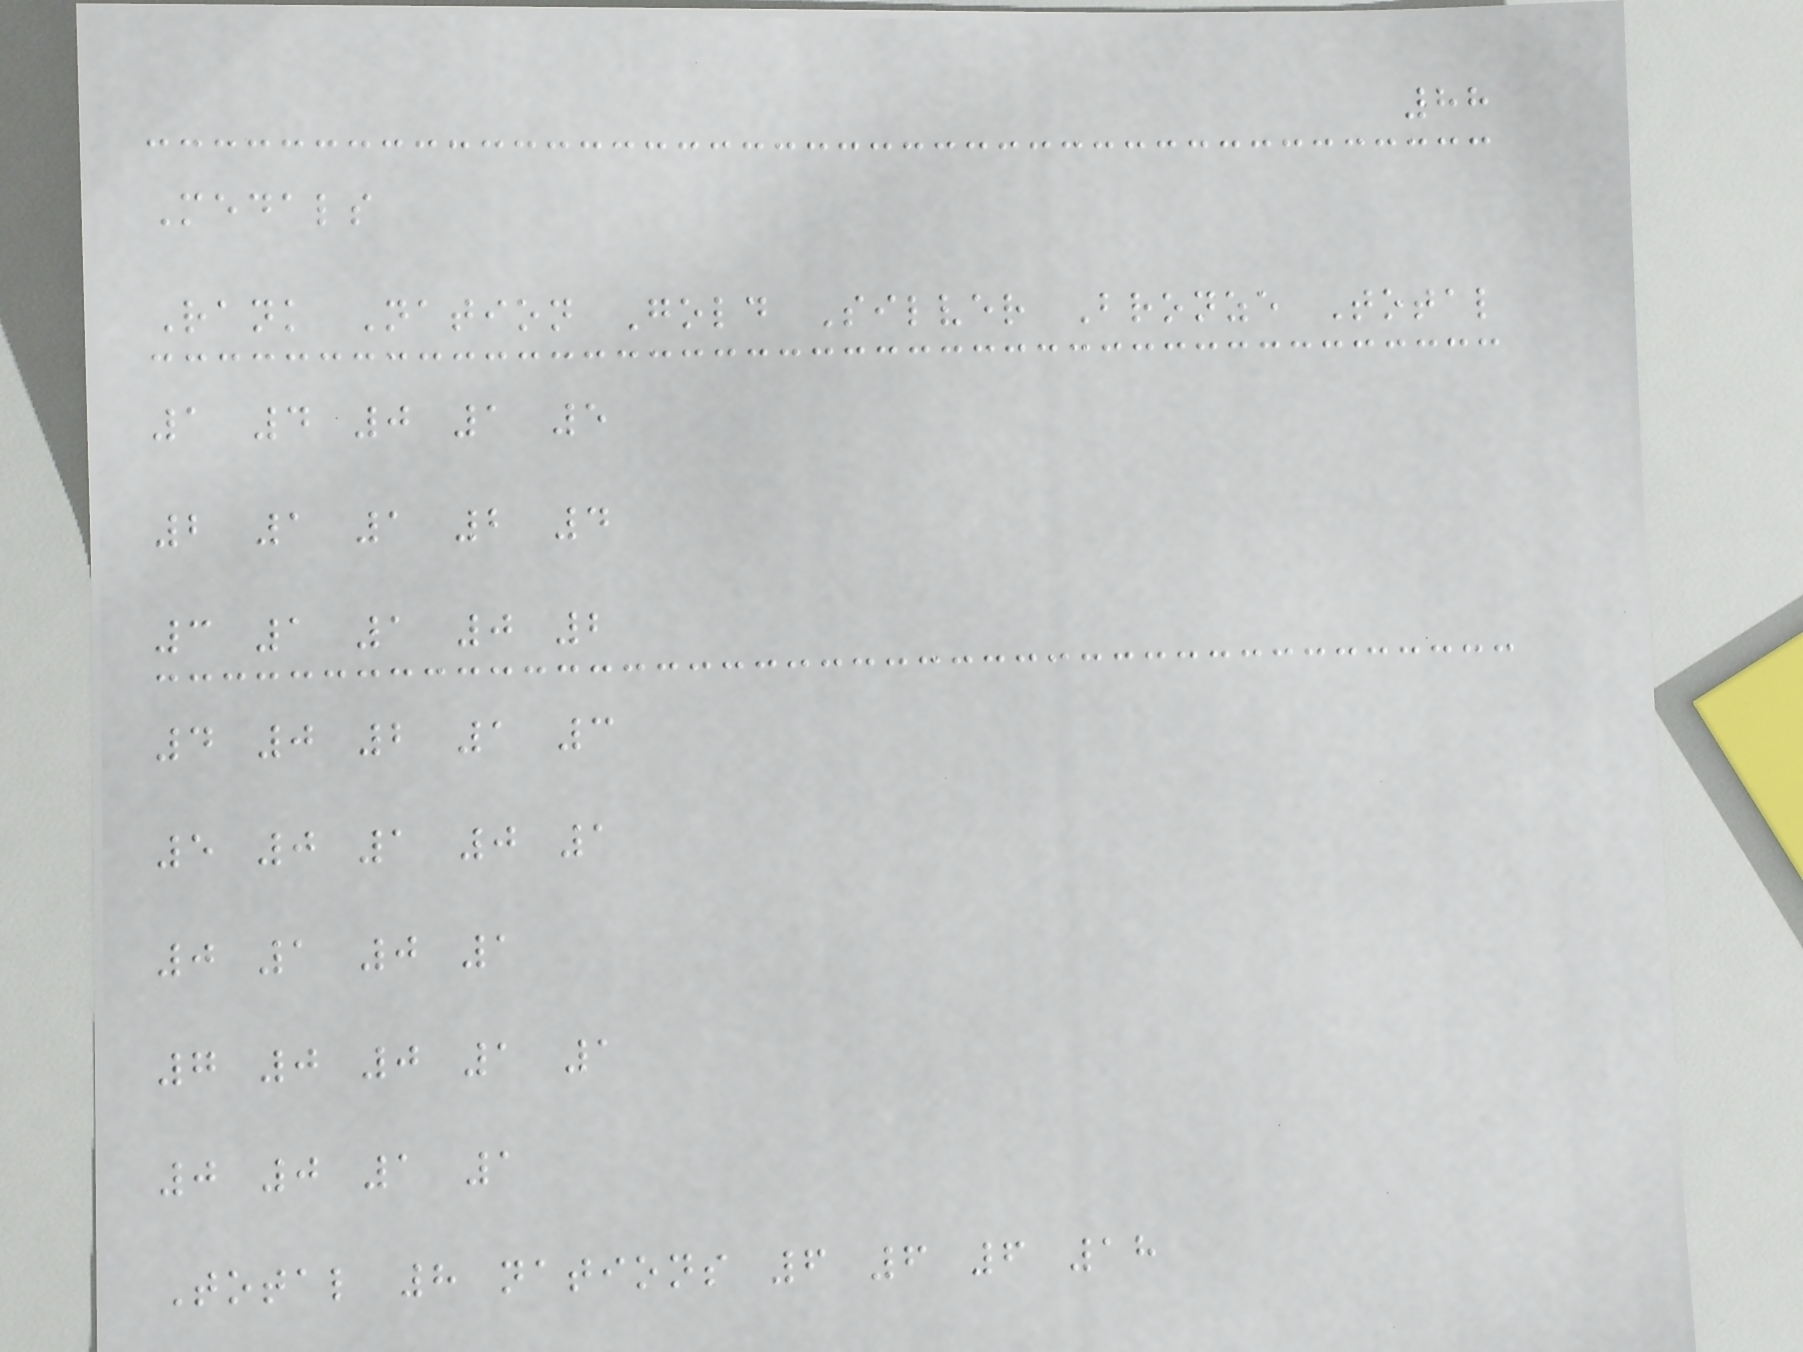88
Medals
Rank Nation Gold Silver Bronze Total
1 4 0 1 5
2 1 1 2 4
3 1 1 0 2
4 0 2 1 3
5 0 1 0 1
0 1 0 1
7 0 0 1 1
0 0 1 1
Total 8 nations 6 6 6 18
